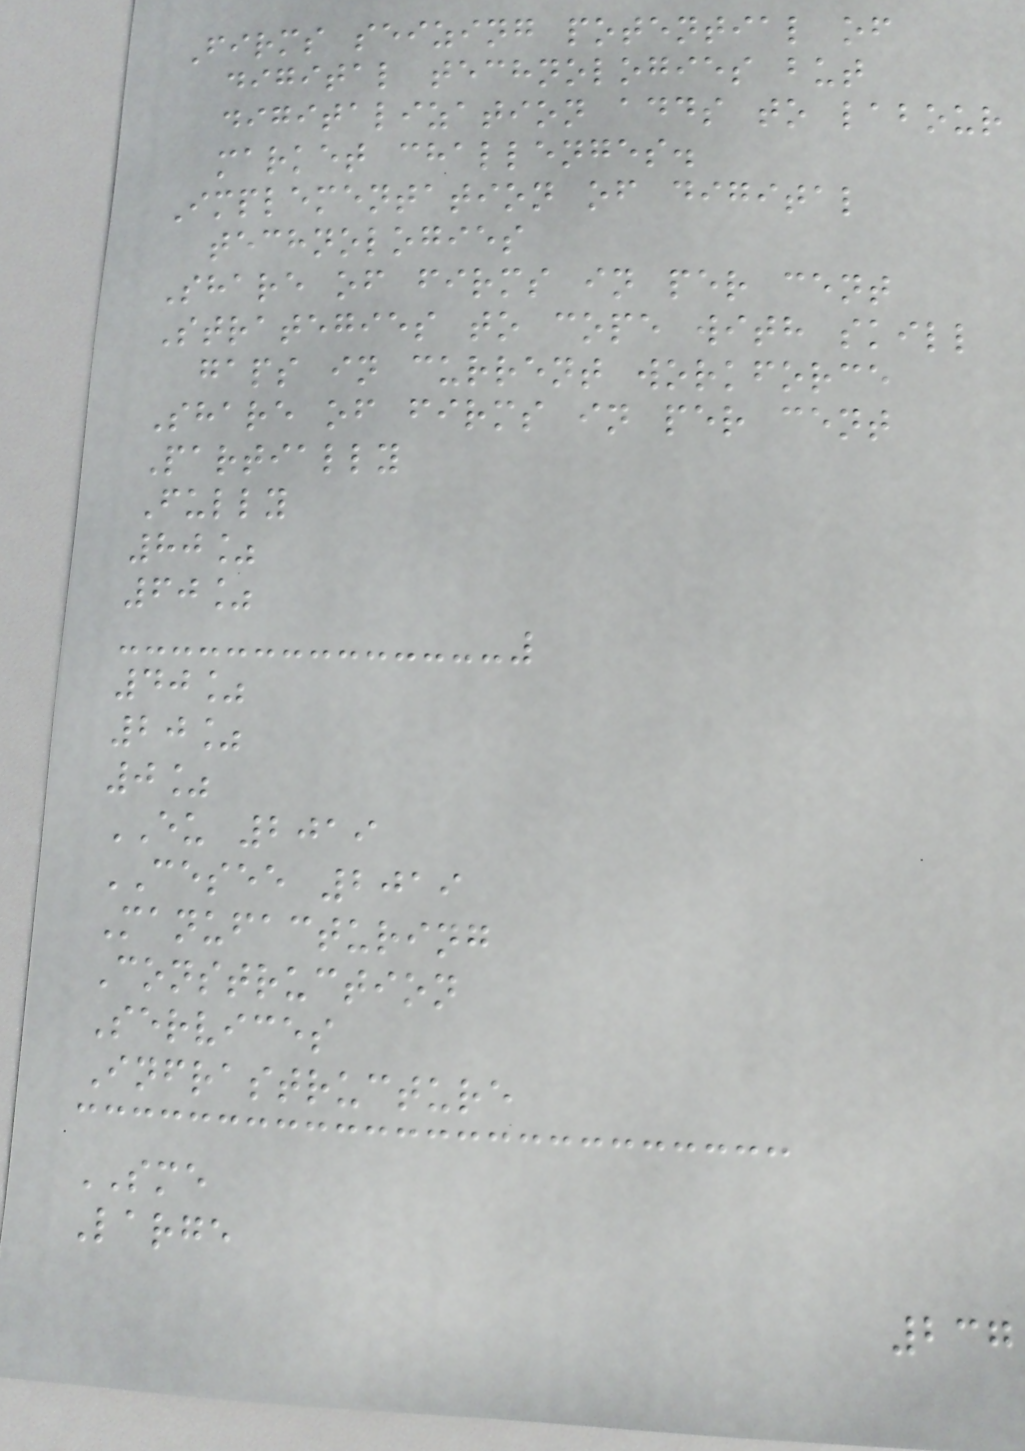Firms seizing potential of
digital technologies but
digitalization adds to labour
market challenges.
Implementation of digital
technologies
Share of firms in per cent
Strategies to cope with skill
gaps in current workforce
Share of firms in per cent
Partially
Fully
80%
60%
40%
20%
0%
EU 2019
CESEE 2019
Manufacturing
Construction
Services
Infrastructure
SME
Large
237
